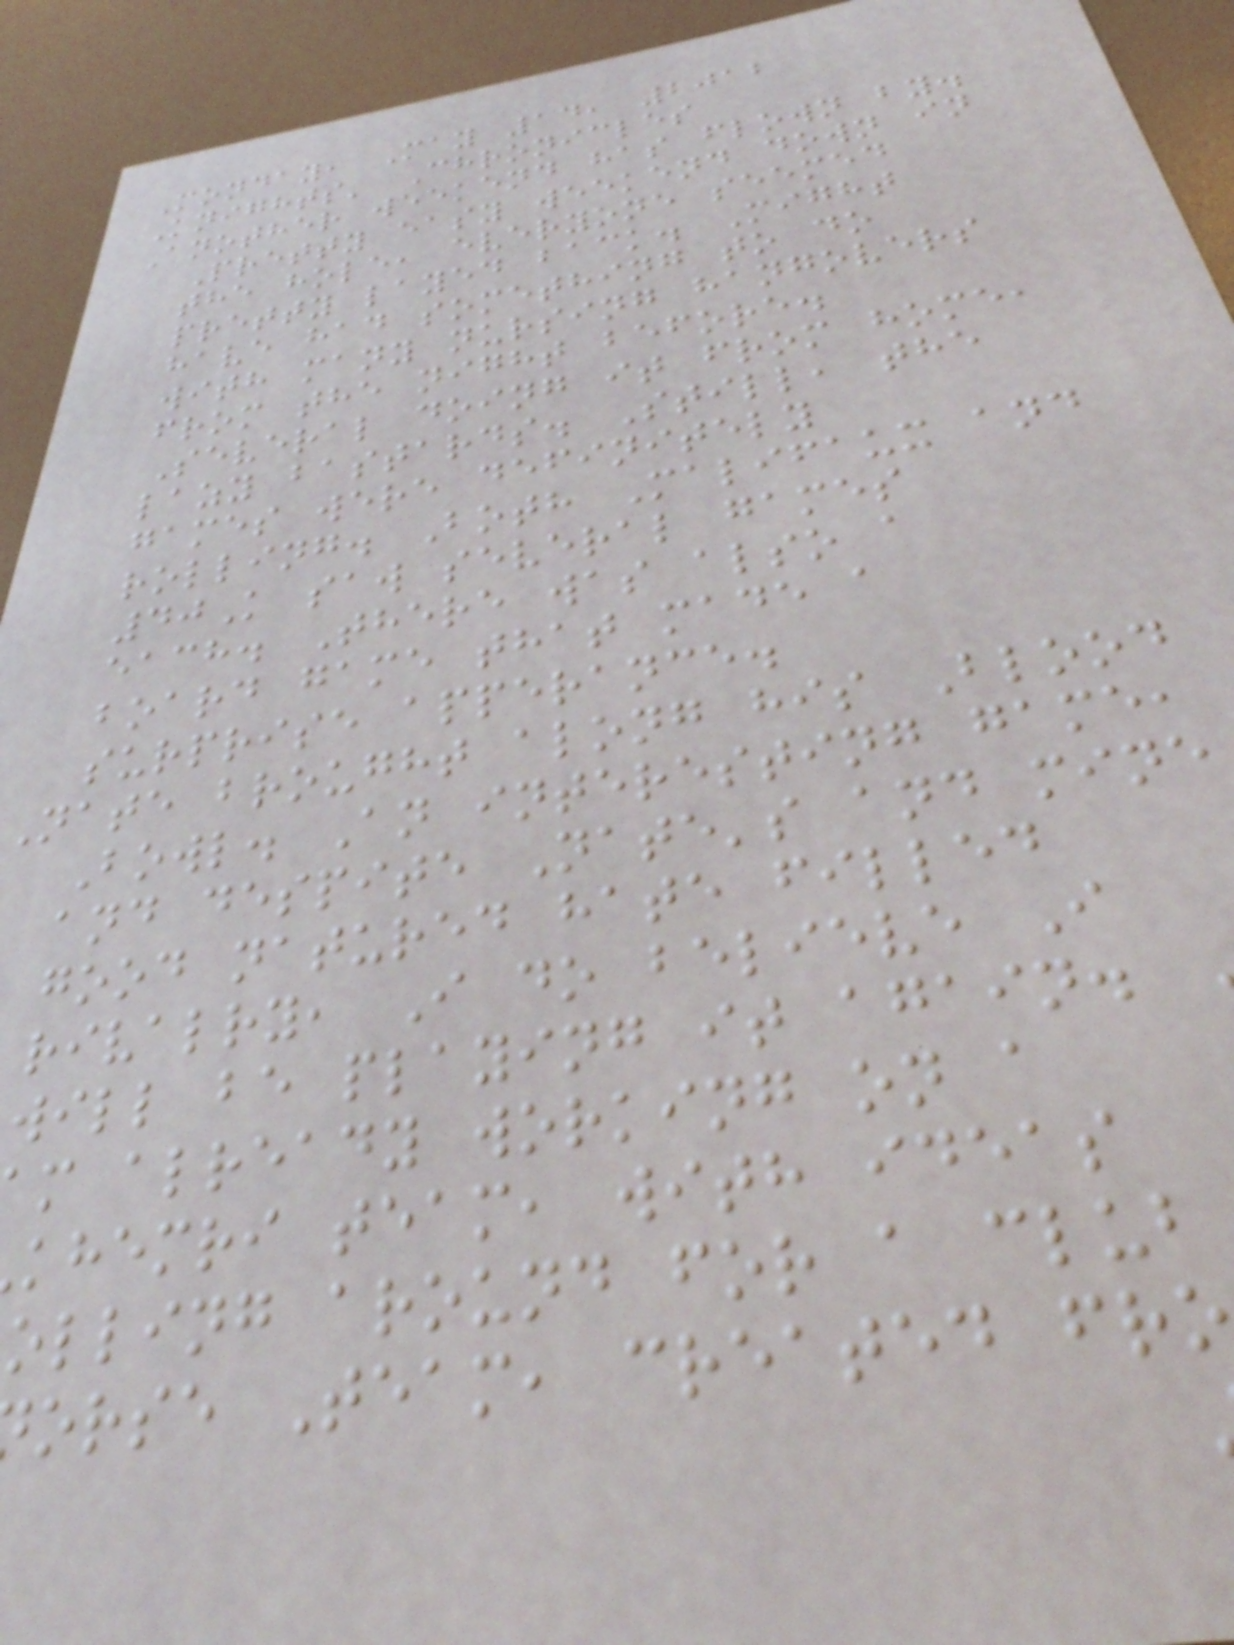Monday, May 14, 2012
Knights' Chronicles
Another weekend has flown by.
Pretty easy weekend down in
the hole, everyone seemed
pretty layed back. Might
have had something to do
with many nursing hangovers
from the night before.
Several doing it from home,
lazy bastards. Still, the
games were definitely
rolling. Both Malifaux and
40K saw several games
each. There was also a
board game that made a
surprise apperance.
Nate brought along his Blood
Bowl. An interesting game,
and despite Nate's and mine
good natured hate filled
rivalry, I do believe I
will be playing it again.
m already working on a
khemri team, with ideas
olling around for a club
orse Team, created fr
